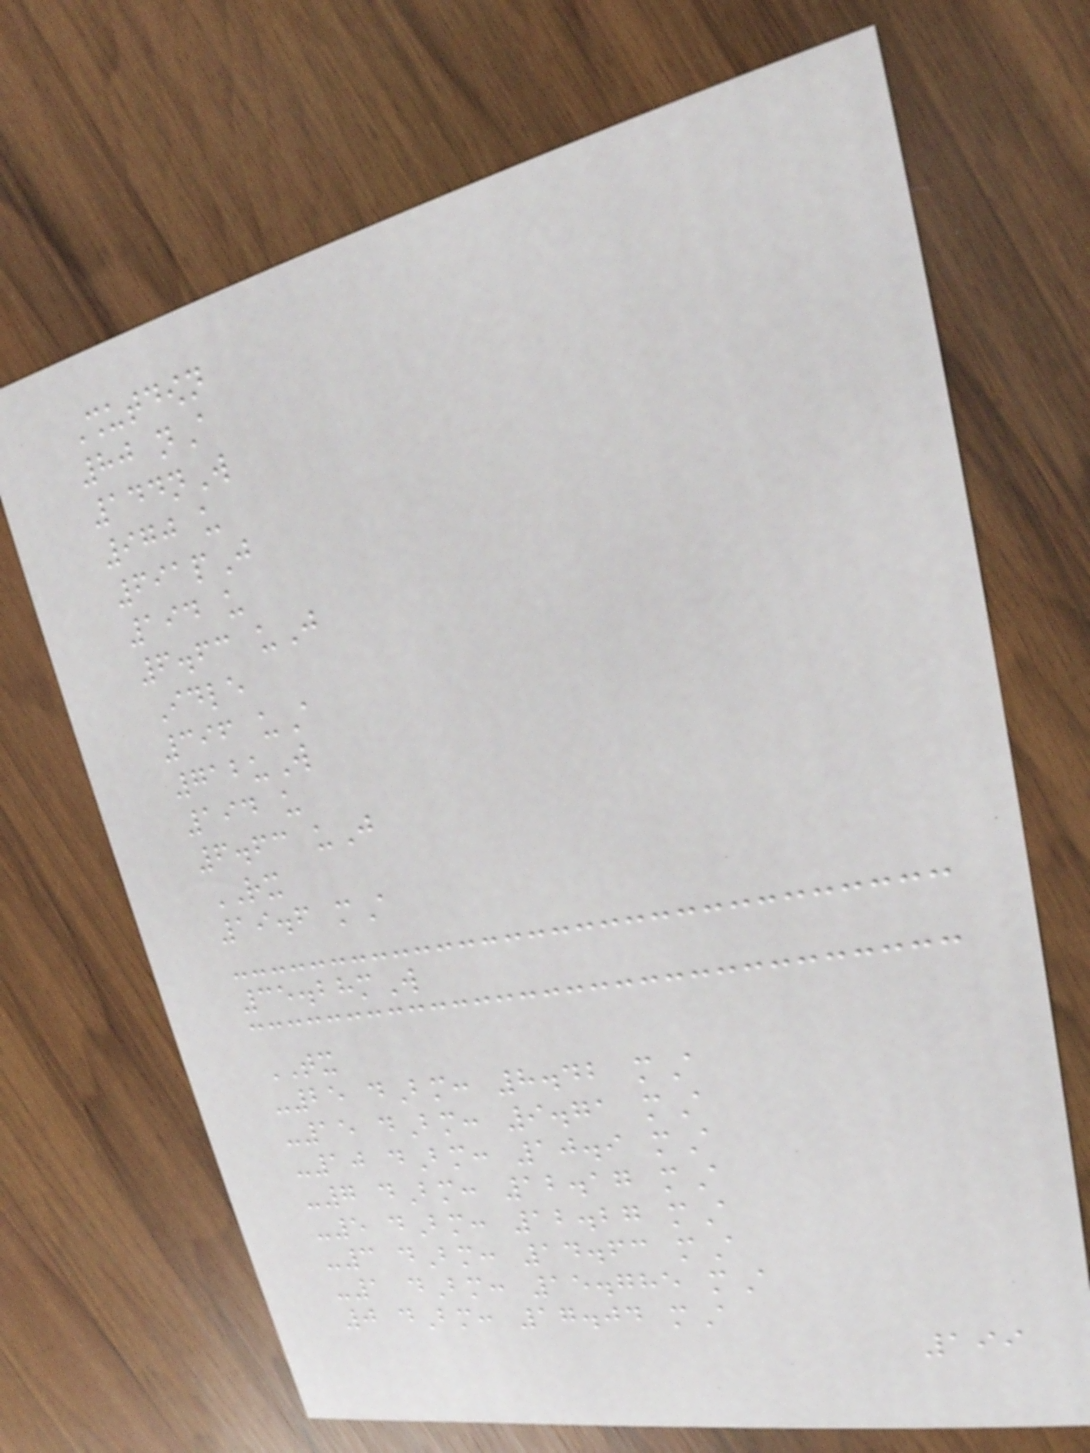Shutdown
80 nA
144nW
970 us
691pJ
194 us
6.63 uJ
Idle
396 uA
712uW
194 us
6.63 uJ
RX
19.6 mA
35.28mW
TX
-25 dBm: 8.42 mA
-15 dBm: 9.71 mA
-10 dBm: 10.9 mA
-7 dBm: 12.17 mA
-5 dBm: 12.27 mA
-3 dBm: 14.63 mA
-1 dBm: 15.785 mA
0 dBm: 17.04 mA
199
